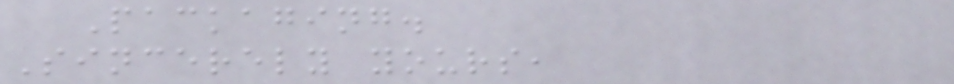Packaging.
Sincerely yours,
